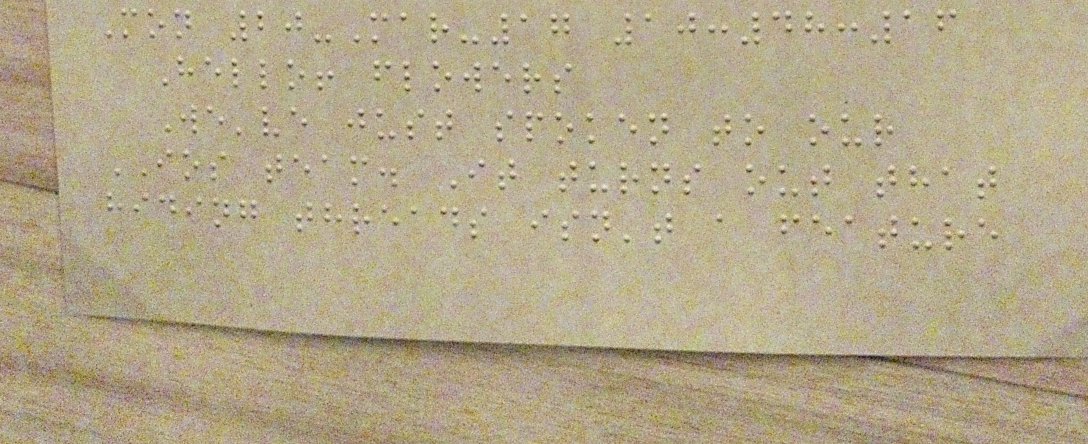Mon 20-Mar-17 10:48:16
Hello! flowers
We've just spoken to our
IOS team. It turns out that
hiding threads isn't a feature
